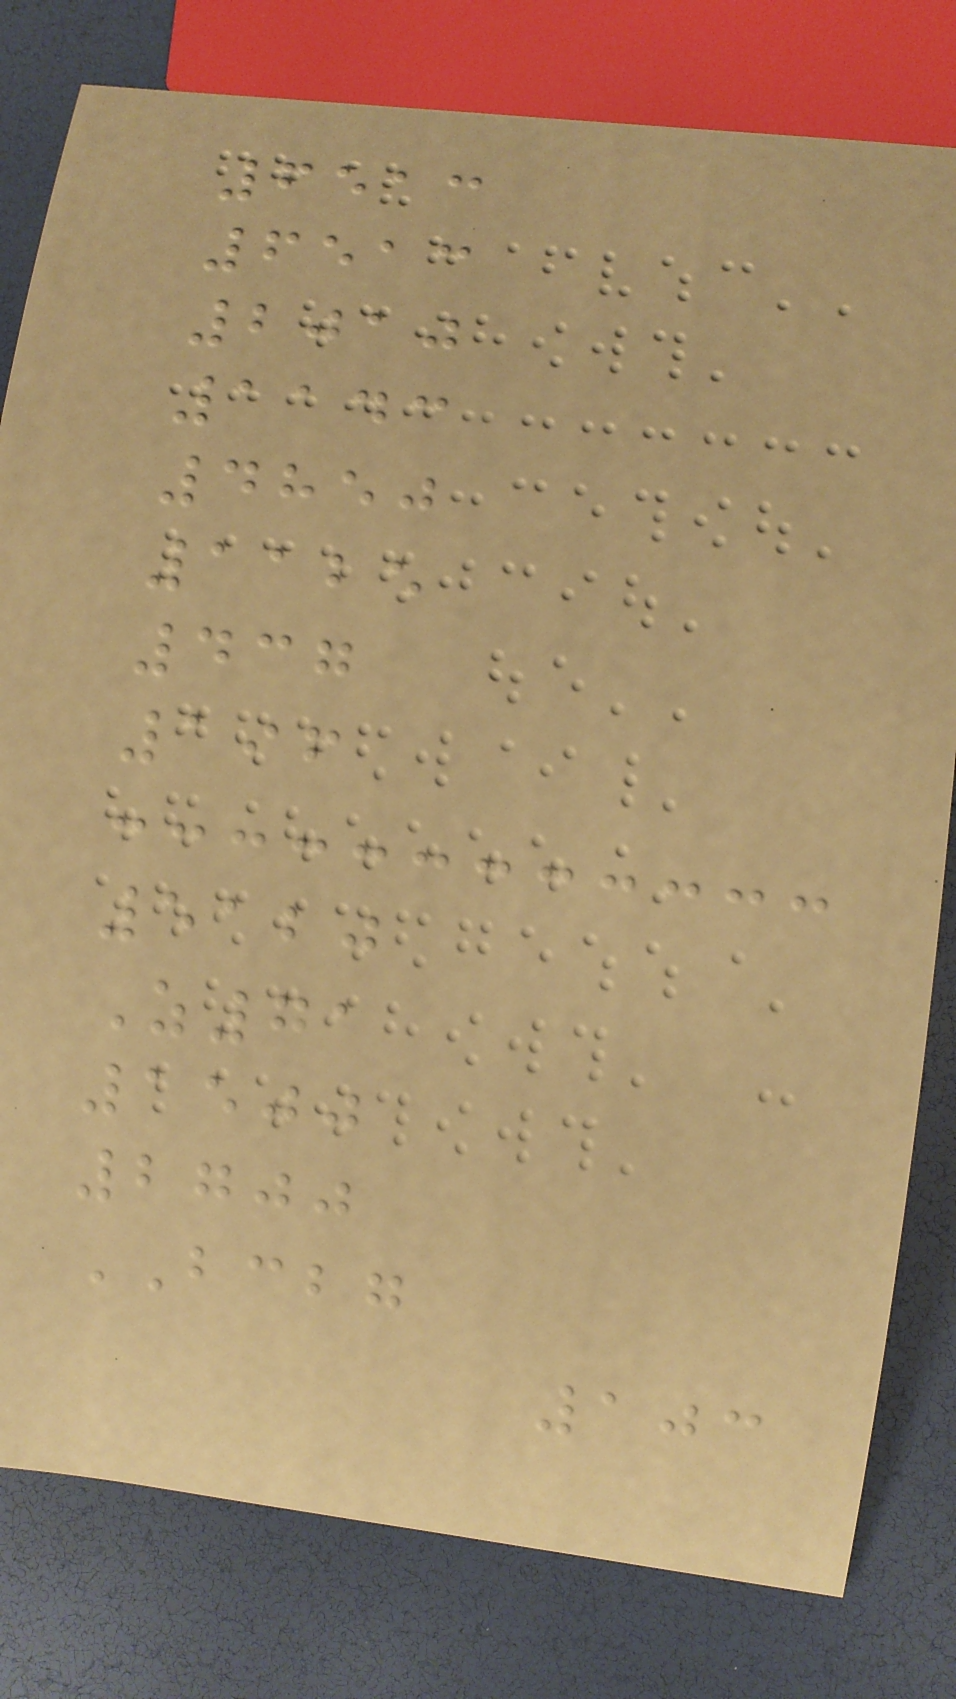6513
6513
2010
1143
4850
1125
437
196
5120
Z71
1500
2700
BCBG
103
